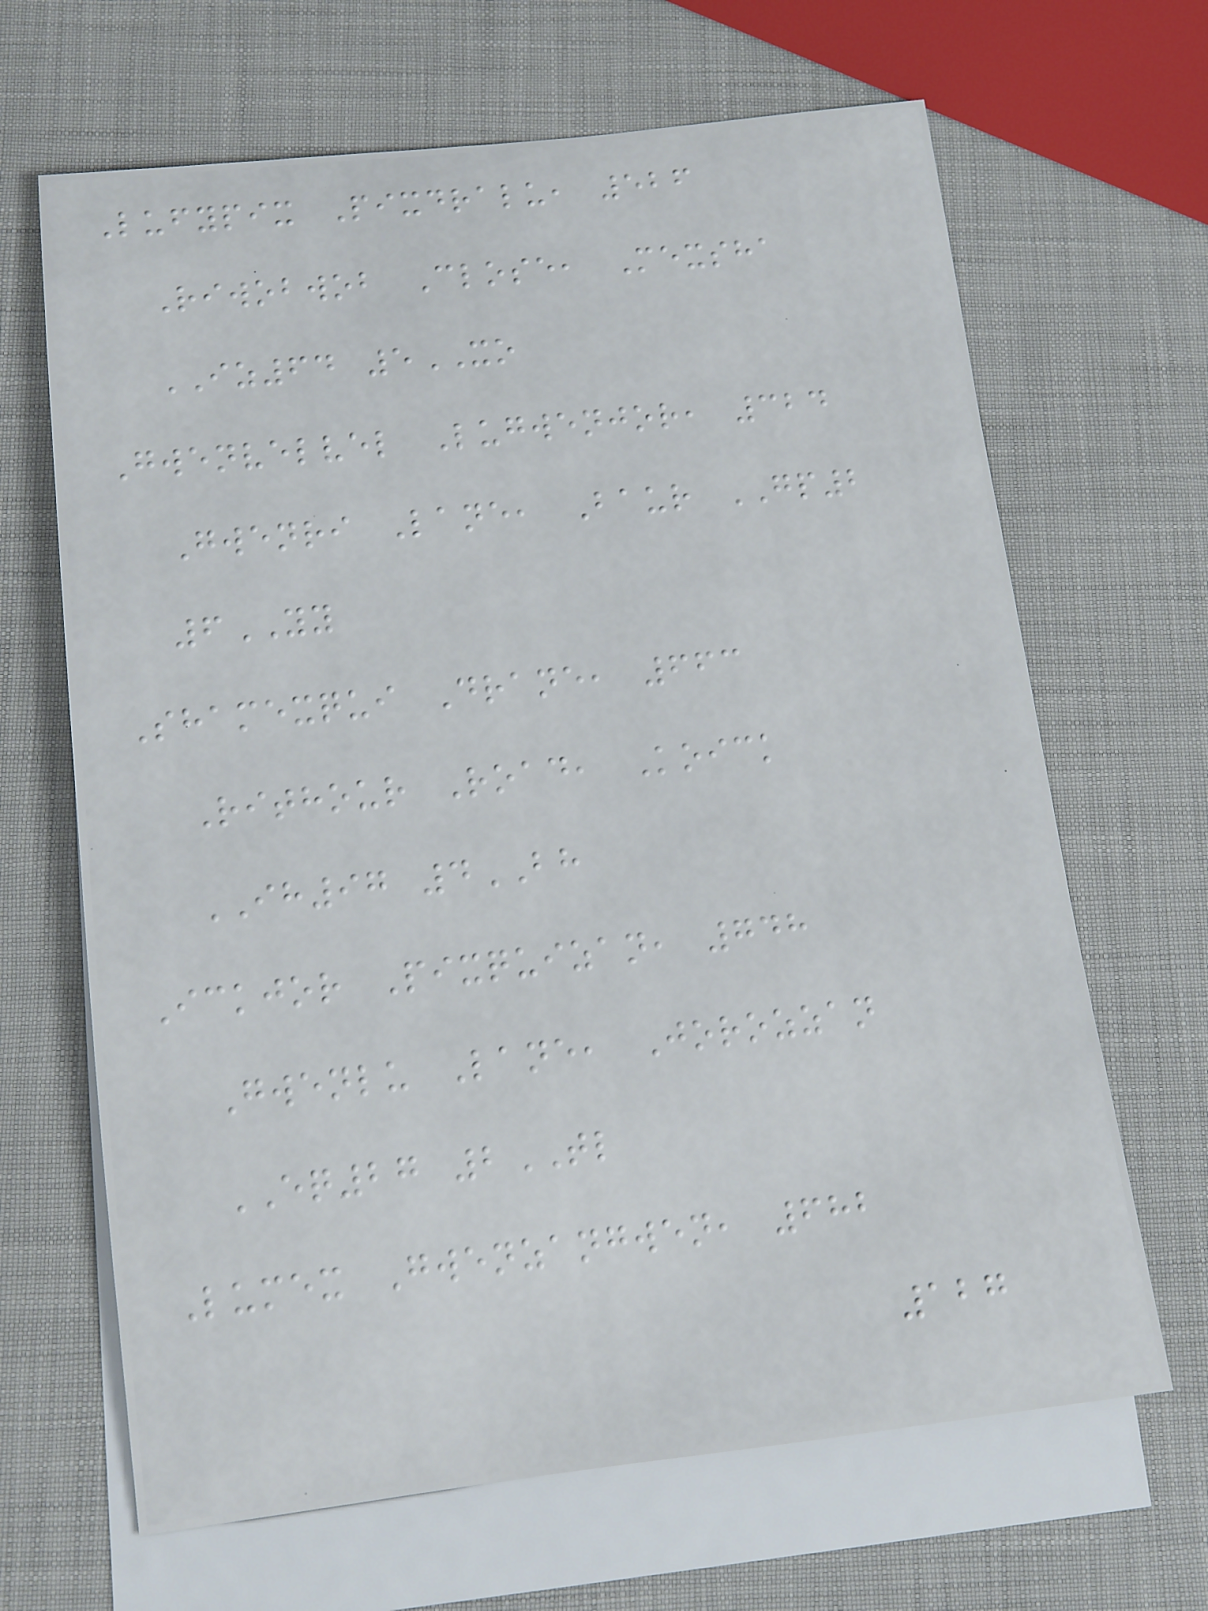Lufypix Pixdralu, 526
Riwobwob Close, Mexsha
IZ64 5XO
Gwenvelvel Lugwenjor, 324
Gwenri Lane, Baur GP2
6YY
Shamexqui Drane, 663
Rithour Road, Koick
IH97 4BH
Ickjor Pixquizan, 748
Gwenlu Lane, Jorozzan
EQ27 2TL
Lumex Gwenzangwen, 682
127
